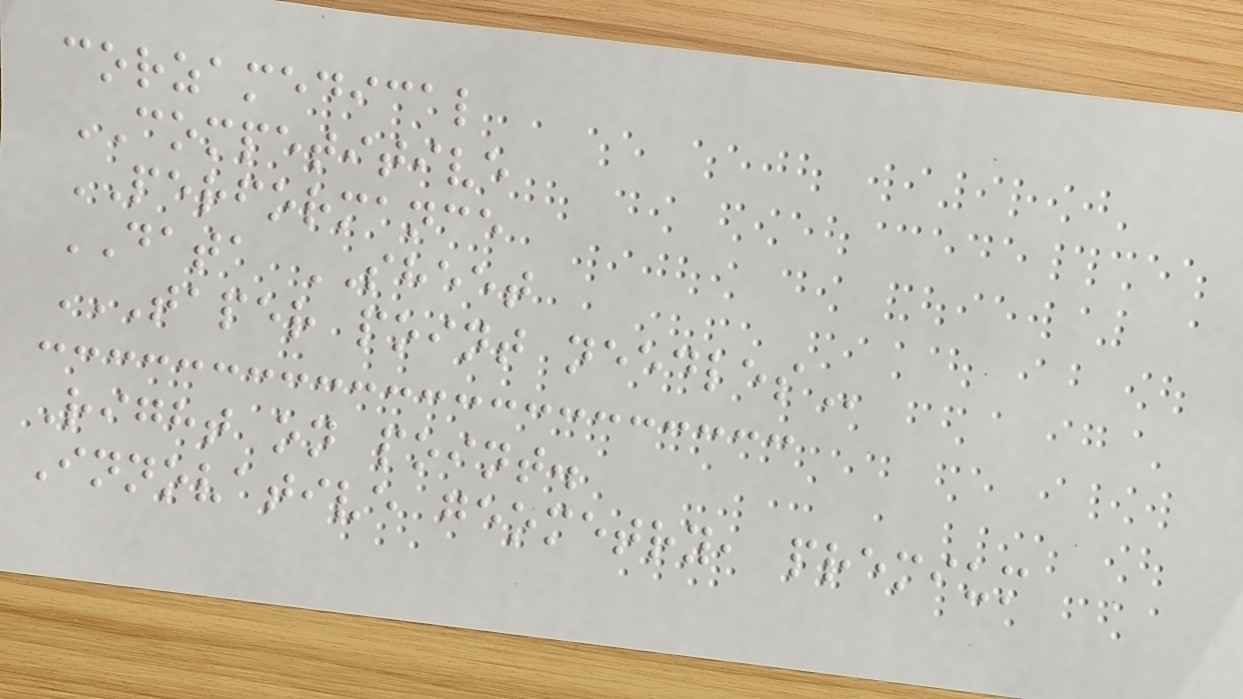corzamedical
COMPETITIVE
PERFORMANCE
DATA SHEET
TAPER POINT NEEDLES
Right on point.
Innovative geometry, premium
